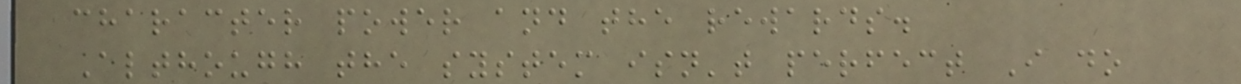character power and the rewards.
Although the system isn't perfect I do
